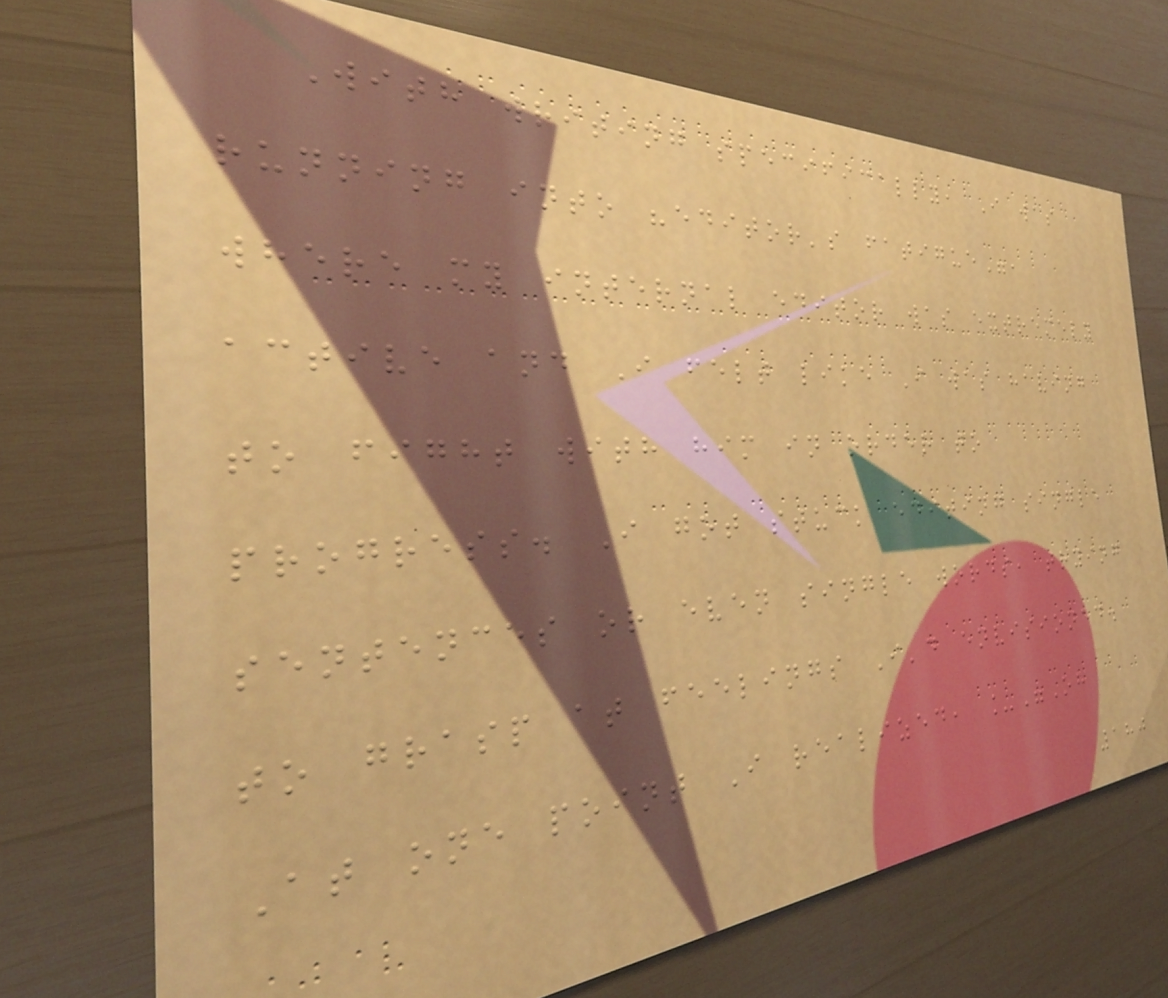With writing specifically, I was
running into "editor's fatigue",
where my internal editor was extremely
active and I felt like I was having
to fight with him in order to
progress. I got stuck editing single
sentences or even single words, trying
to grasp at feelings I'd envisioned.
At one point I realized, _"Oh
180
